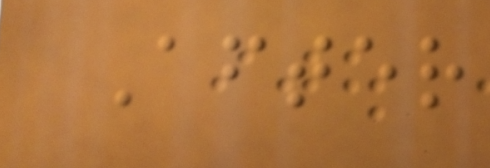After
